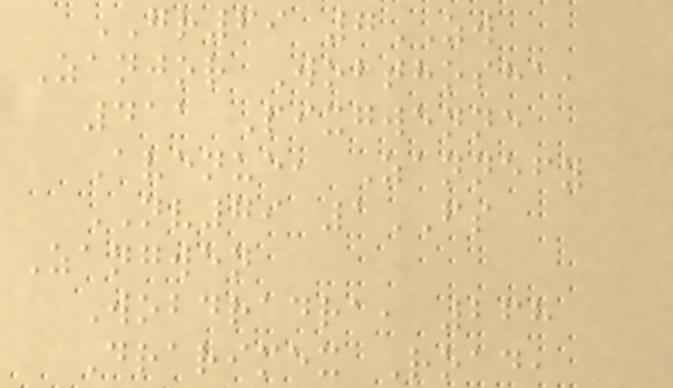GR69 7ZW
Zanjor Wobthosha,
411 Pixgwenne
Avenue, Zannefy
NV79 1FS
Zangwen
Wobdradra, 268
Drarimex Road,
